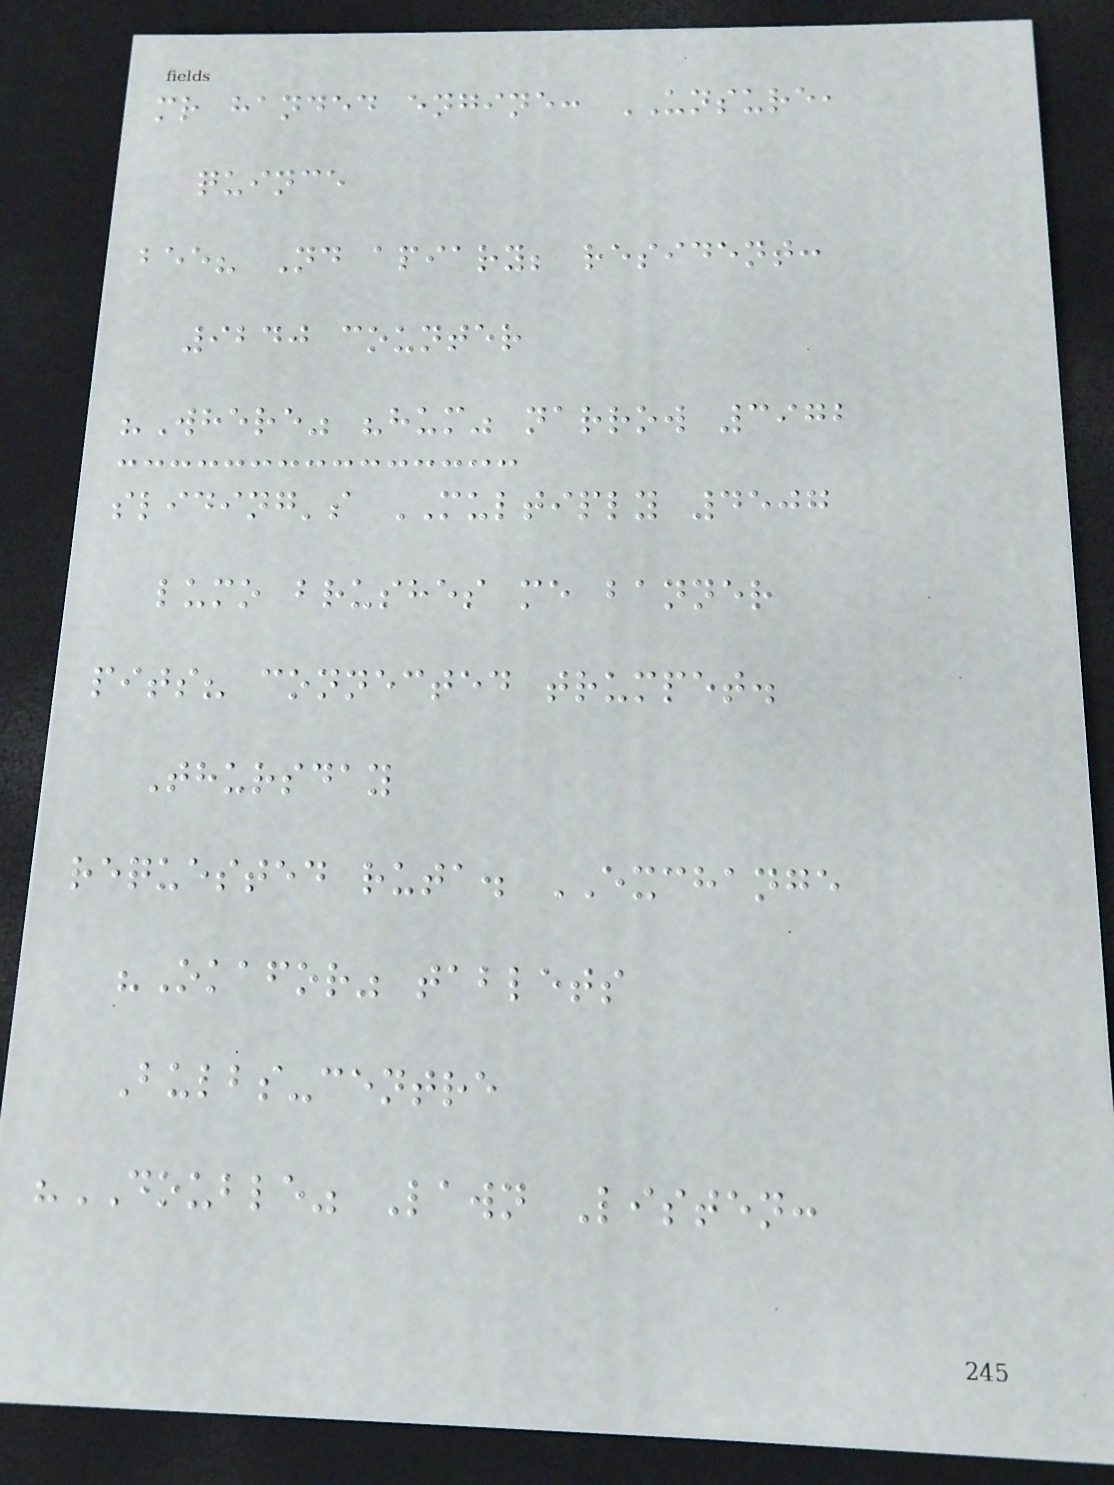mr handed engine: UNSURE,
quince
bee? Nd apiary; resident:
9240 counter
"Where" "hum" narrow 3972
sliding's MULTIPLY 4507
lumo brushes me banner
pits? connected trumpet.
Thursday
requested ruta. EXCHANGE
"Okafor" tablets
Bulbs-centre
"DOUBLE" Lawn Listen:
